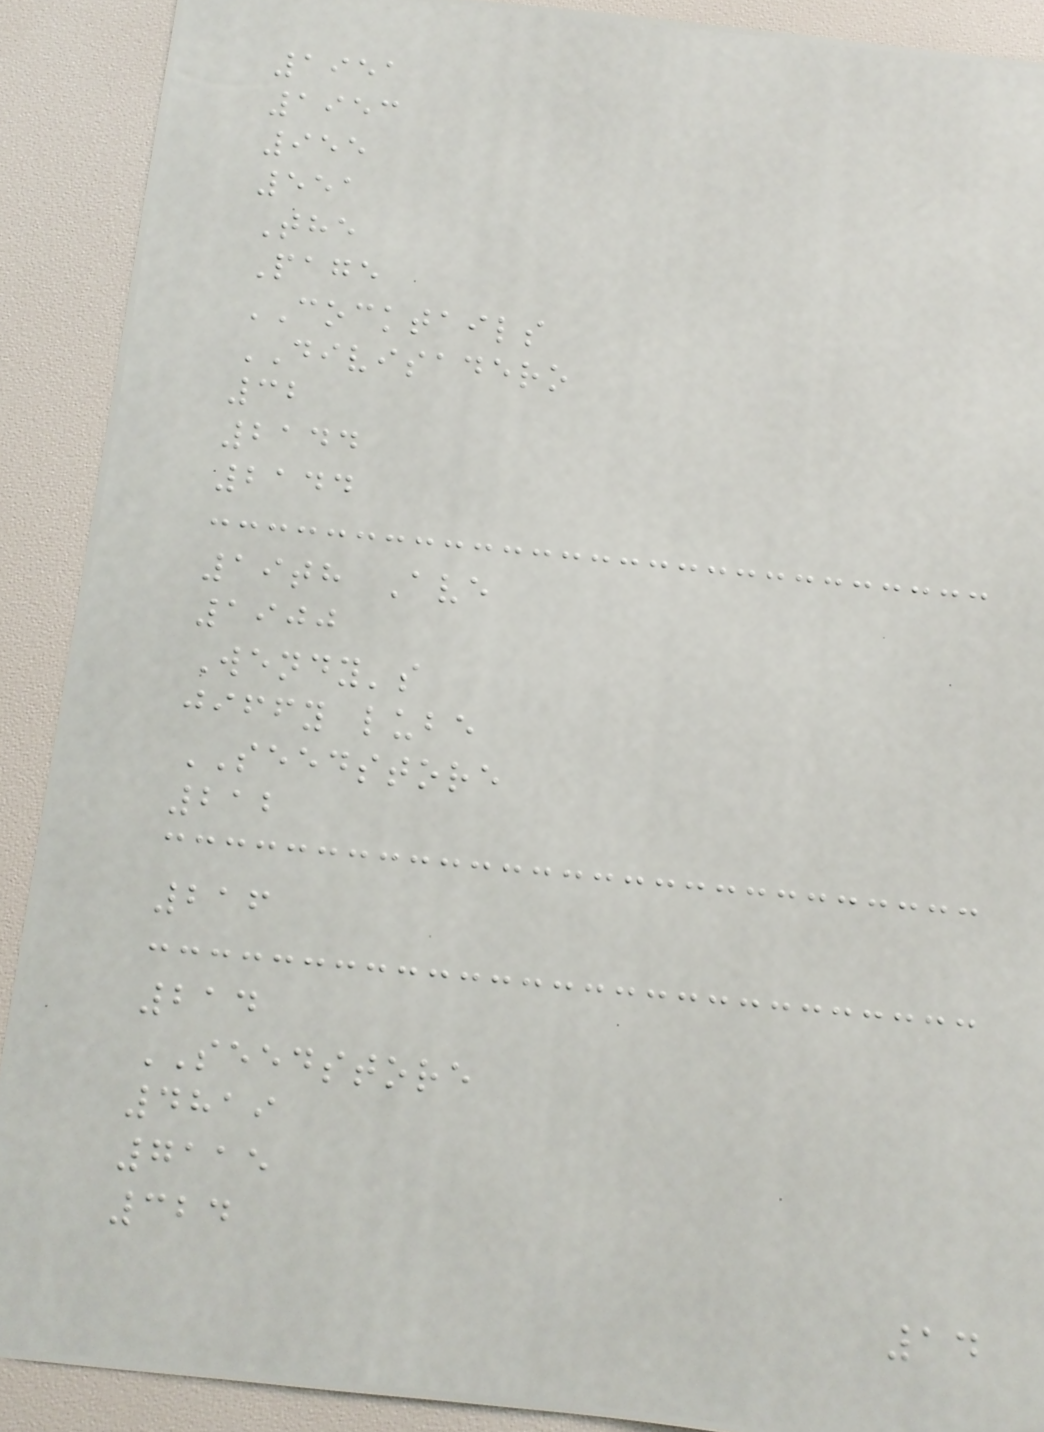1951
1953
955
551
The
Page
COCKTAILS
DIVISADERO
32
2144
2144
19th Ave
1900
Wendy's
jiffy lube
SEEDSTORE
212
216
214
SEEDSTORE
4819
7115
324
14
